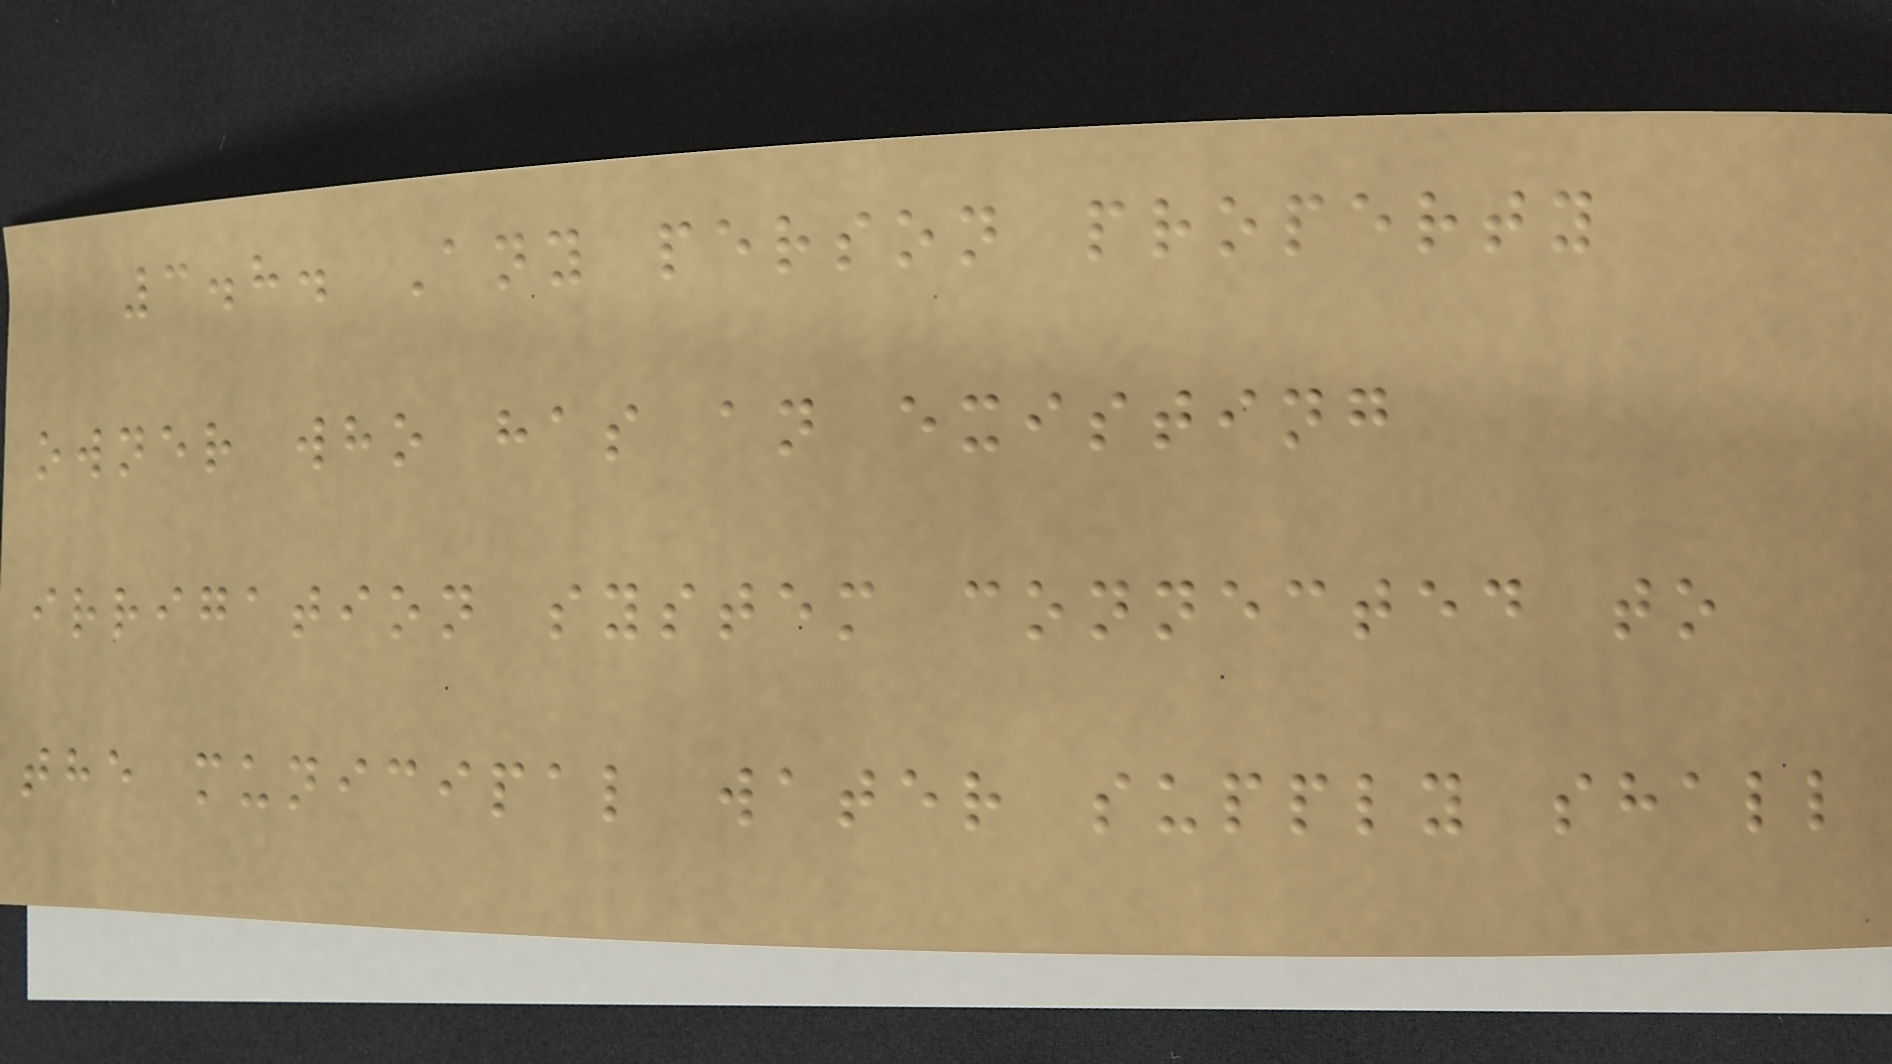3.8. Any person property
owner who has an existing
irrigation system connected to
the municipal water supply shall
